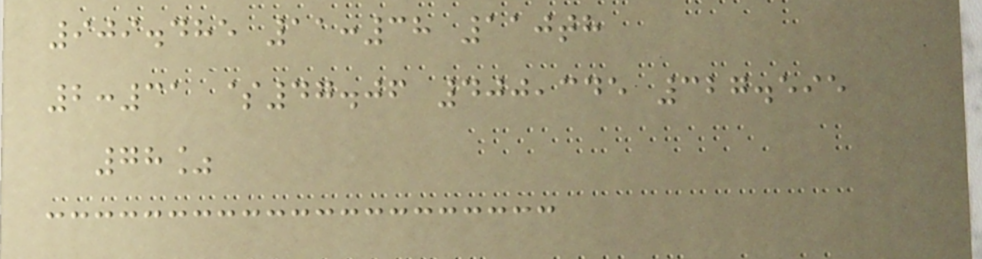909.485 11:38 110th
2:31 $47.06 400,345 327.595
78%
